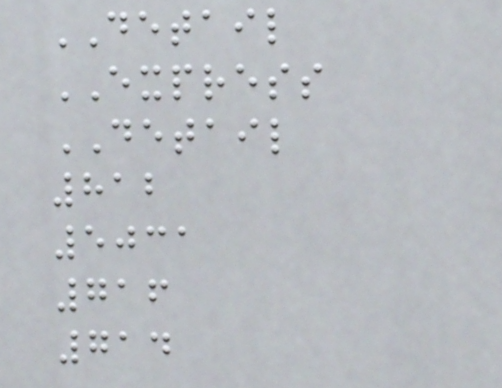DETAIL
EXPRESS
DETAIL
812
5031
716
714
